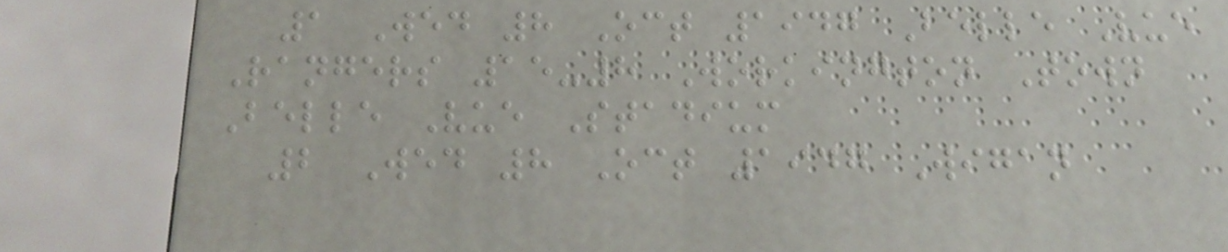1 Wed 8 Oct 1947 Belle Vue
Rangers 15-8 Workington Town
Belle Vue Stadium
2 Wed 8 Oct 1947 Wigan
